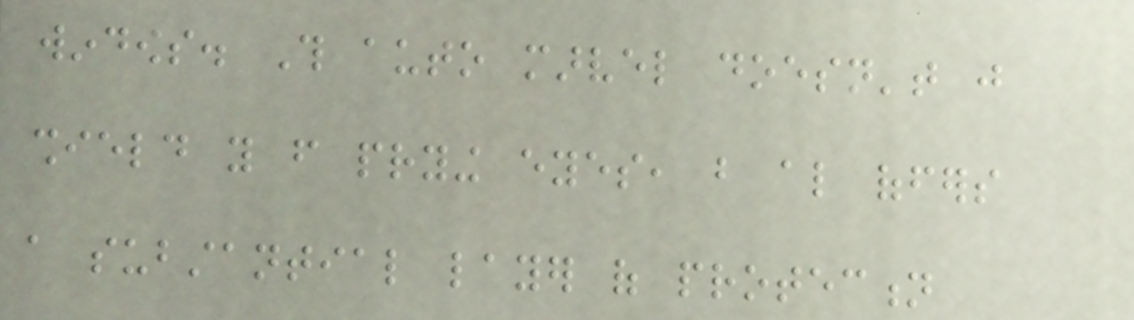windows. This auto marvel doesn't just
shield you from prying eyes, but also offers
a substantial layer of protection
